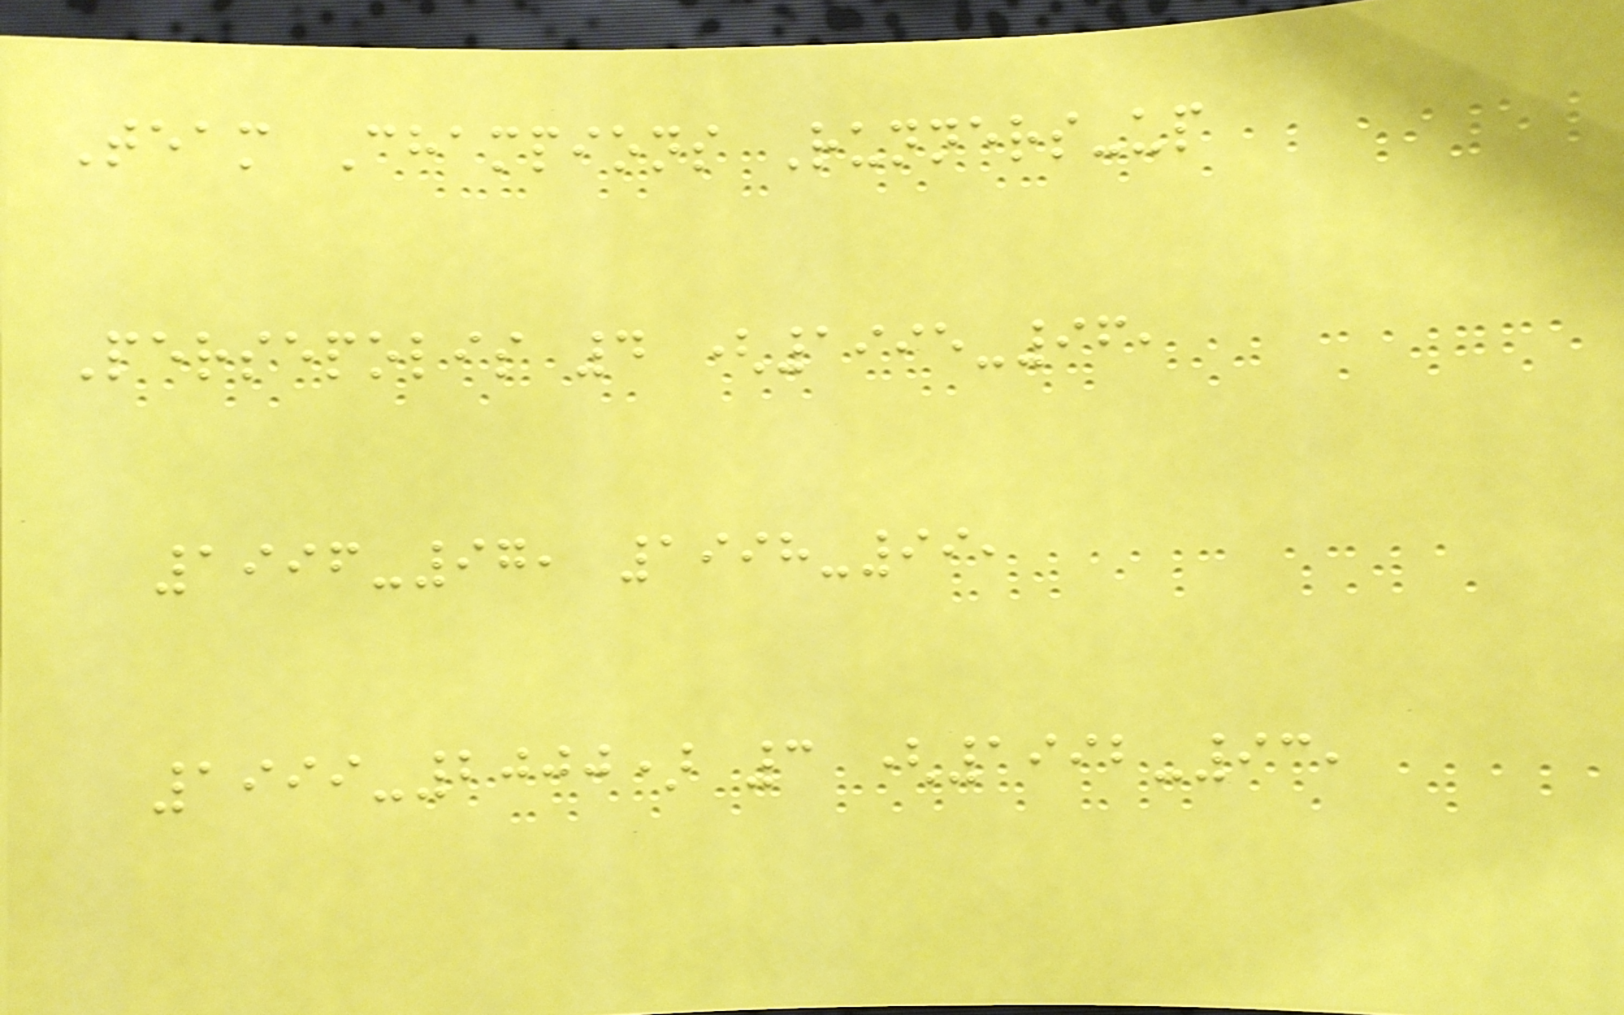Team Champions Runners-up
Persepolis 4 (1995-96,
1996-97, 1998-99,
1999-2000) 3 (1992-93,
